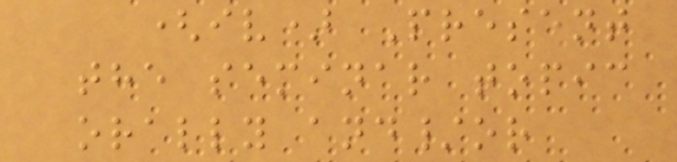(iv) Present
the seminar topic
orally and/or
